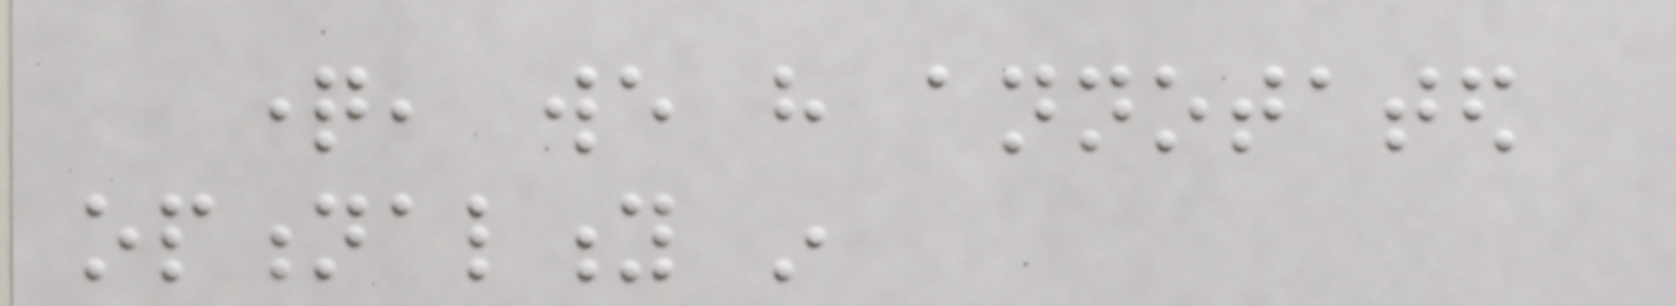question, we have annotated
optionality in
